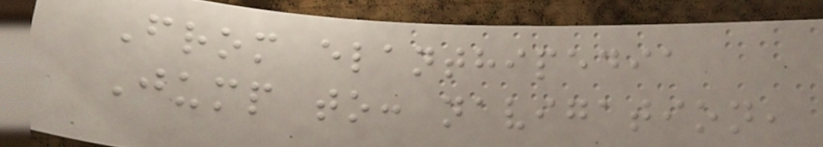From elanthipedia
Jump to: navigation,
